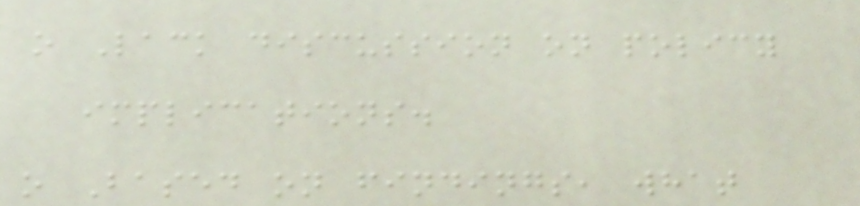o Lack discussion on policy
implications.
o Based on findings, what
